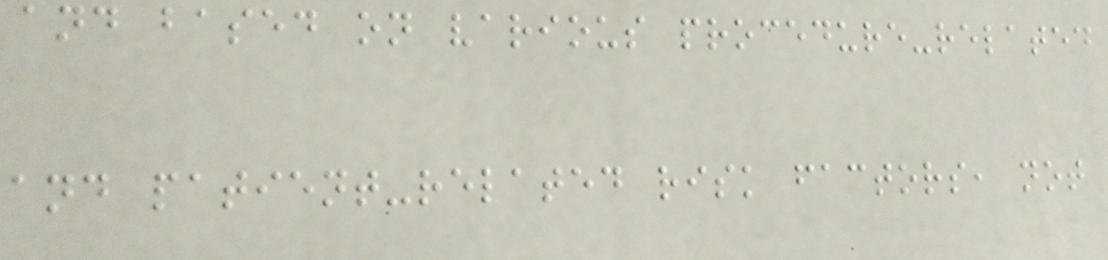and based on various procedure-related
and patient-related risk factors, not
